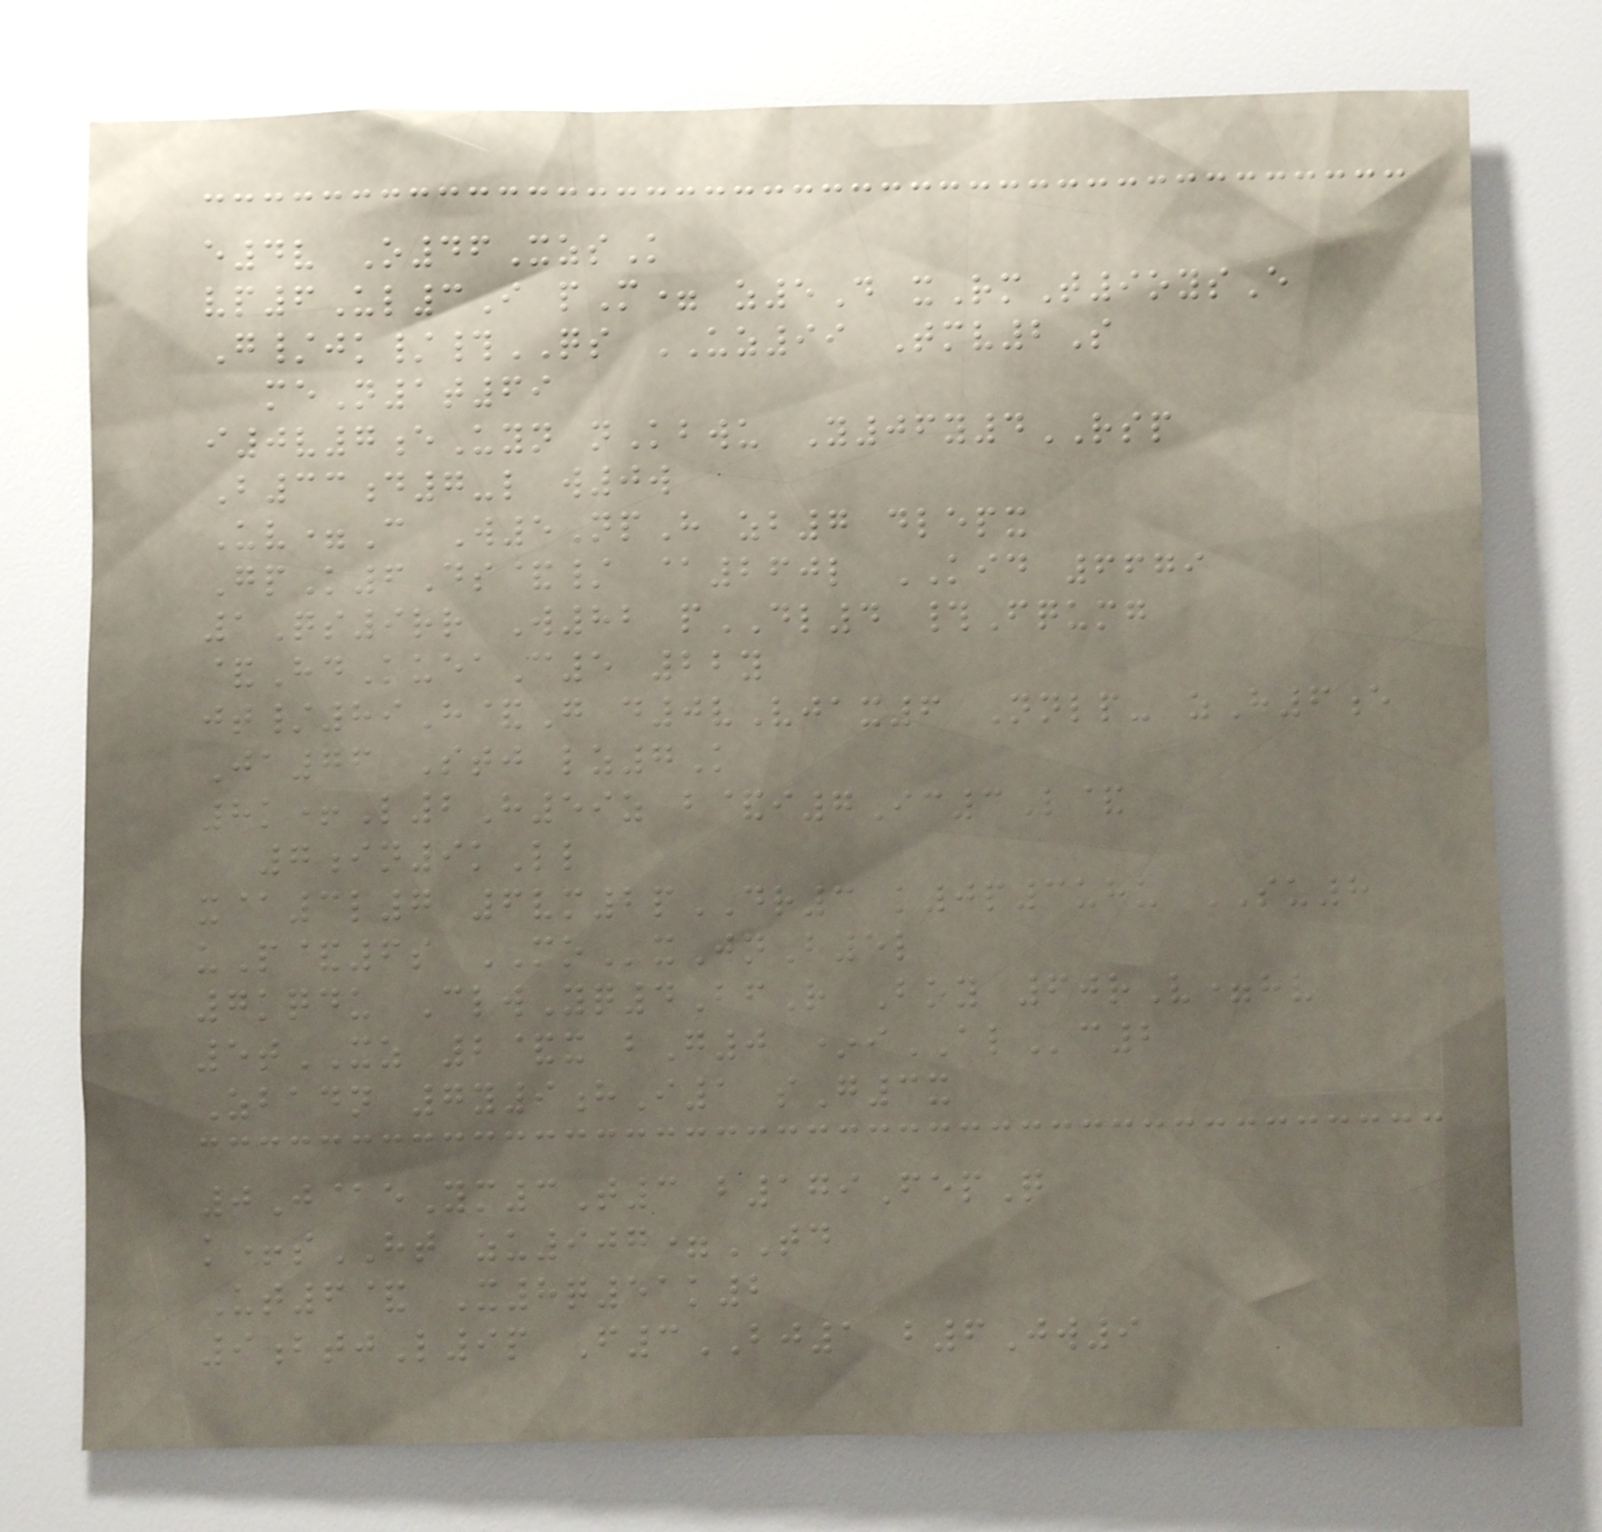e4v O46XzsK
vp6Ul3I pM= z5D xRmT9oysE
G/jk/#QS UZ99 Tmv2S
meN1t69
i0v7eUyn nKbwu Y06y4RSP
B33d7-l w0w
Uv=C W5NpH zb7 dlepx
GpK6Ds&/ @260l KID 6679
1Qs9rr W82 pDL4 #Fqumg
&HdKueaC5 22y
jt/89H&G d0vVjax6 Nnlp- zH6e
Ja76 Stj lz7K
8k+L2H59z b&i7Ic3L&
7in9kLl
x@3l7 6vm2pDR3 k0p3uhu SU8
uP&6s MOxJnB5l
7kqdu ClwYq4BfR Boy 60rV=hv
5tXZ 2&x bG0 *iALc2
Zbadn 7y9hI1 sG3x
0J@eYm3T3 b179FepQ
k+sHT zu907=TD
Ut6& X8q51k2
9btjL9p F3BJ1 b6Jw9
